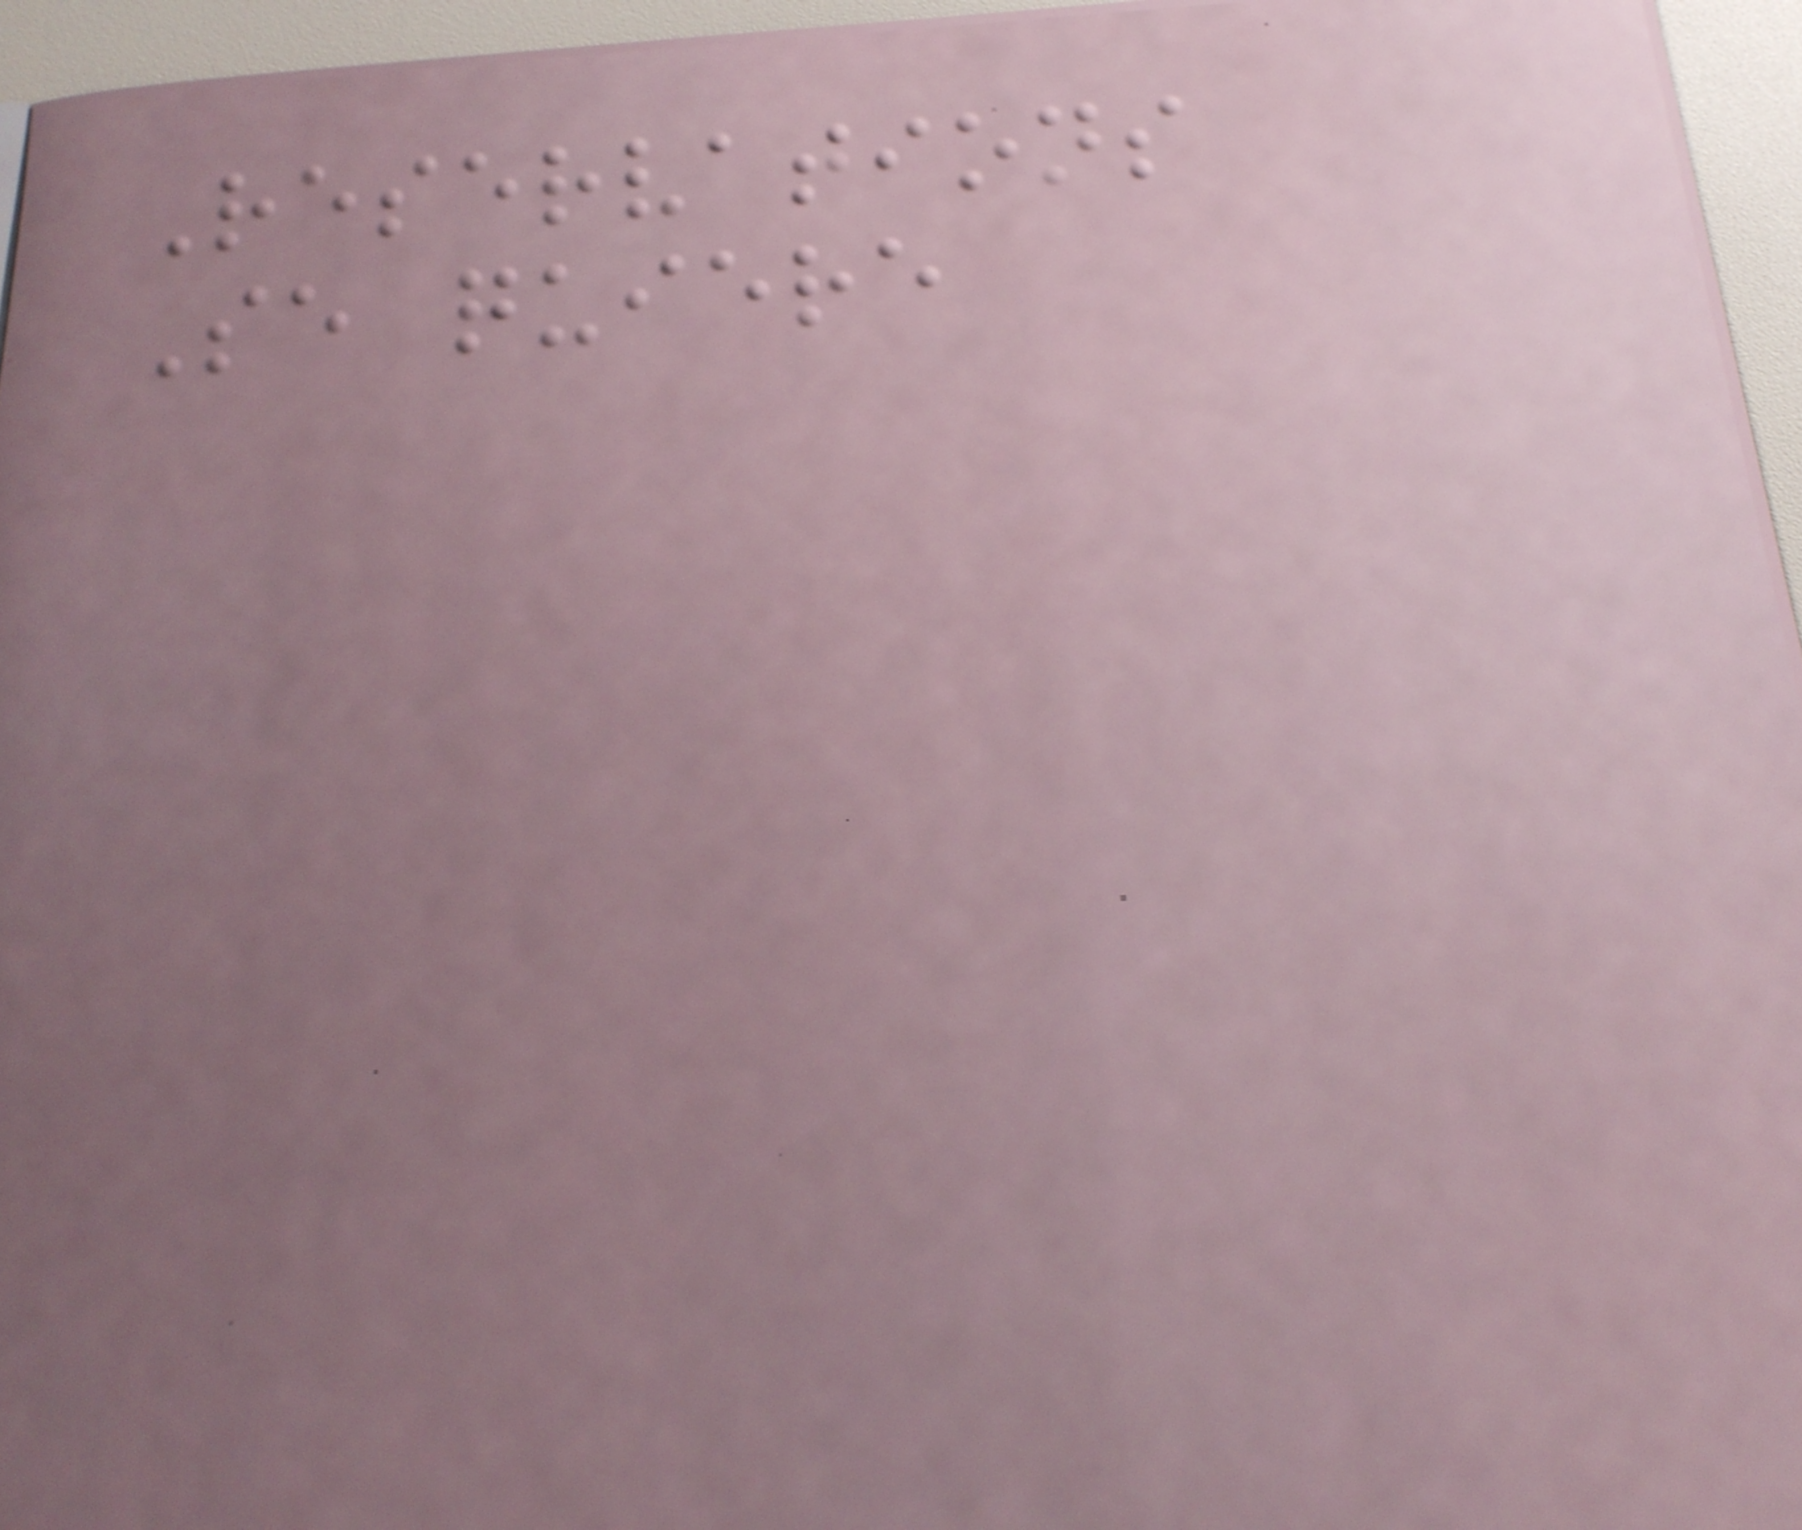Reservations
Se quiere
